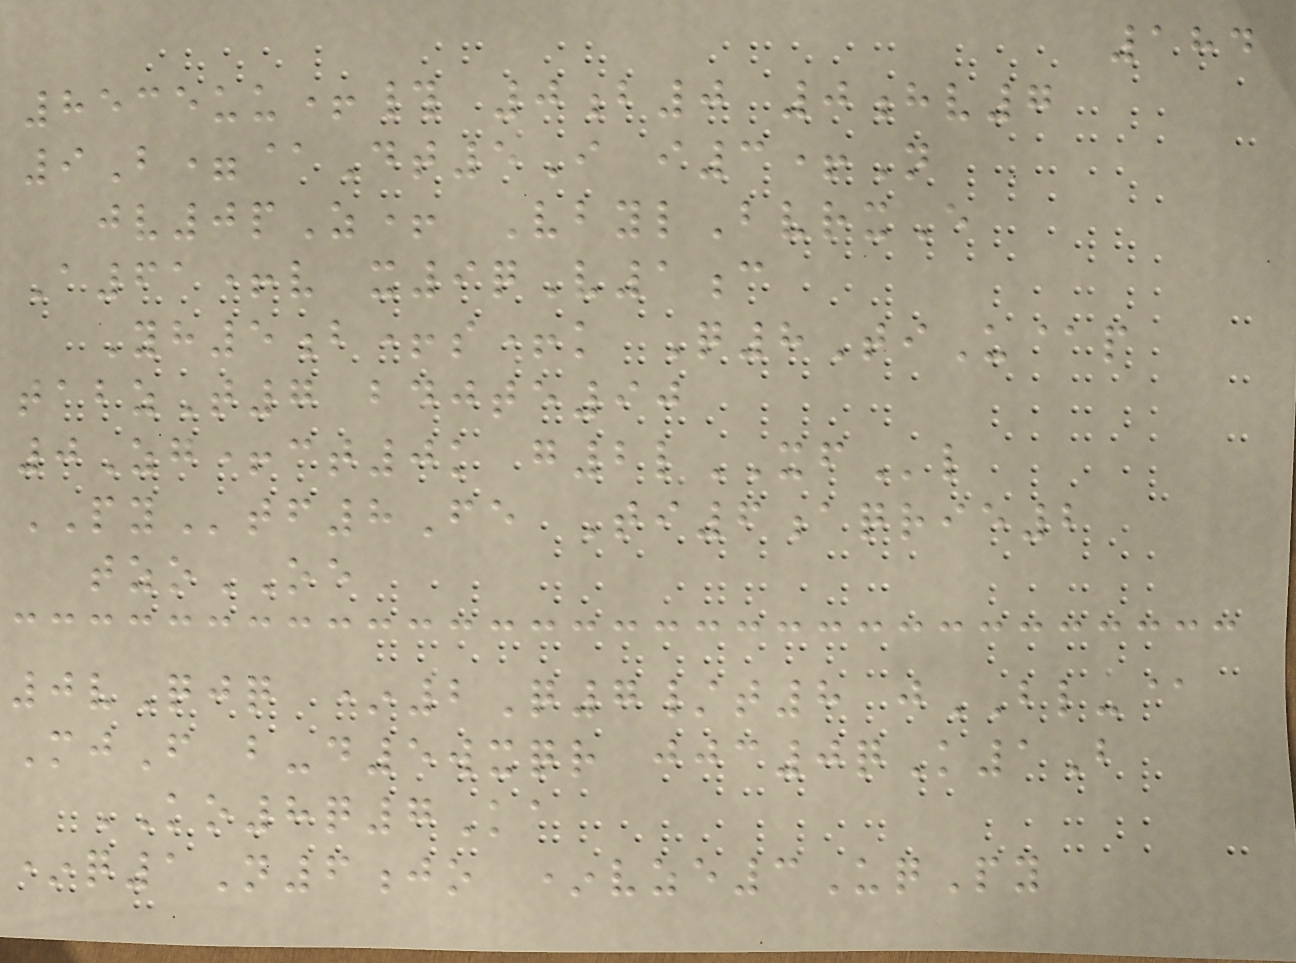184
8535uu+# 0b0 0hv7
9B=@Dt5I i3+N
jv0pZ+ VbylBvrxE
A61+v x9qV1c
Yh5b+s+k Q8TiU@p
tabzT7 bdjte90
0Zg+ct0k g2lXFl
PYtf8Fe Ti6aqrie2
tzoOE
0vQjq *2Q7/t8 jBL-@
MjF b-d5wxqr jjc0qK1B
KO8q7Ka
*q1N6jo *vze3UqPy
